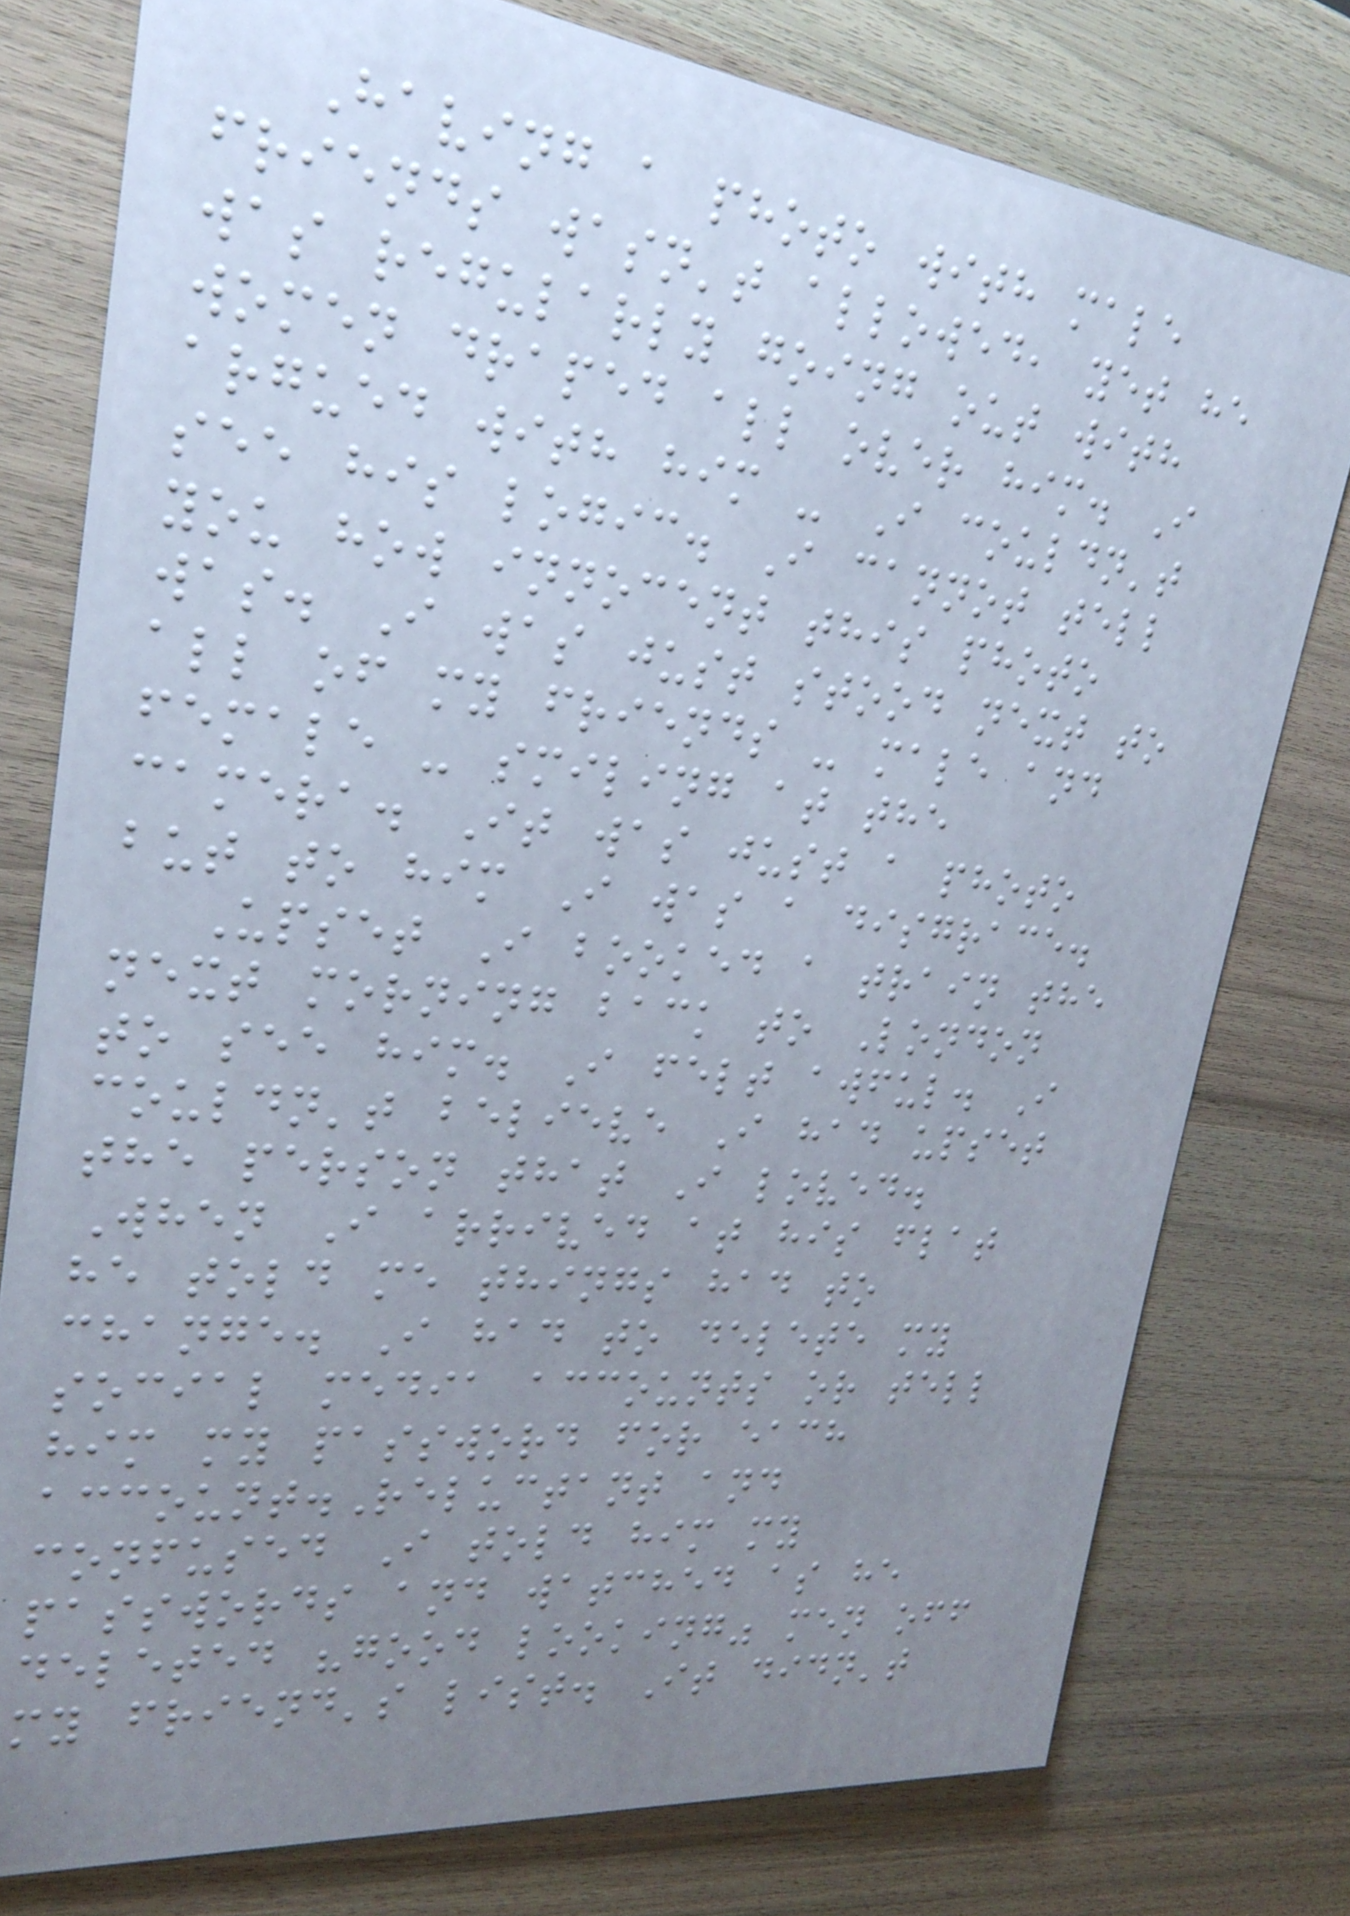Having a photo with male
friends wasn't allowed, yet he
was regularly going out with
women draped all over him. I
argued with him - I couldn't
see his logic. I cannot tell
you how innocent this photo
was. I was just stood next to
all of my friends - male and
female - smiling at the
camera. It was just a photo
but to him I was a disgrace.
Upset I booked a train the
next morning back to London
to see him. I felt awful. I
couldn't believe I had upset
the person that I loved.
When I arrived at his flat
he told me things had to
change. I had to delete my
social media accounts or tell
him my password for each
account.Reluctant and
confused I told him my
passwords and watched as he
deleted "good looking" men off
my friend's list. It didn't
